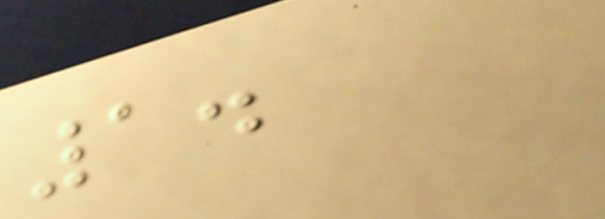1.
